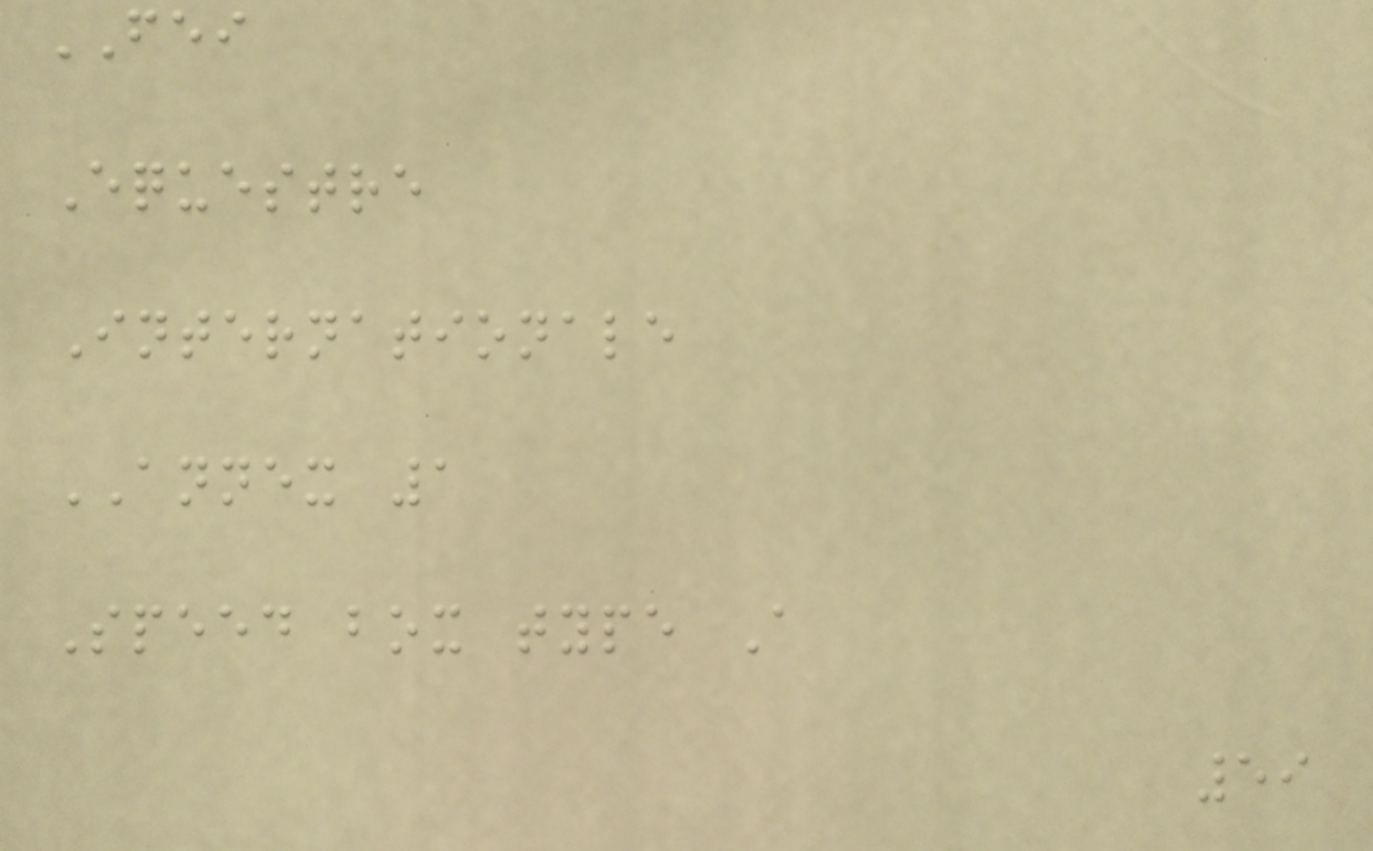FEI
Equestre
Internationale
ANNEX 1
Speed box type A
59
